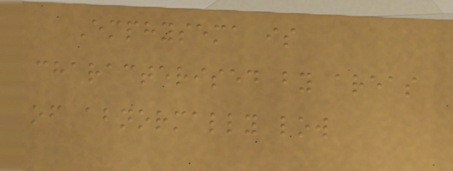Emphysema is
characterised by areas
of abnormally low
